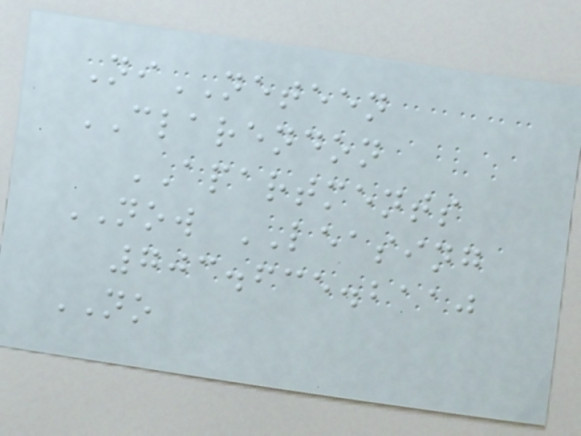NiNETEEN
CLARENDON
APARTMENTS
NOW LEASING
703.635.2110
NO
